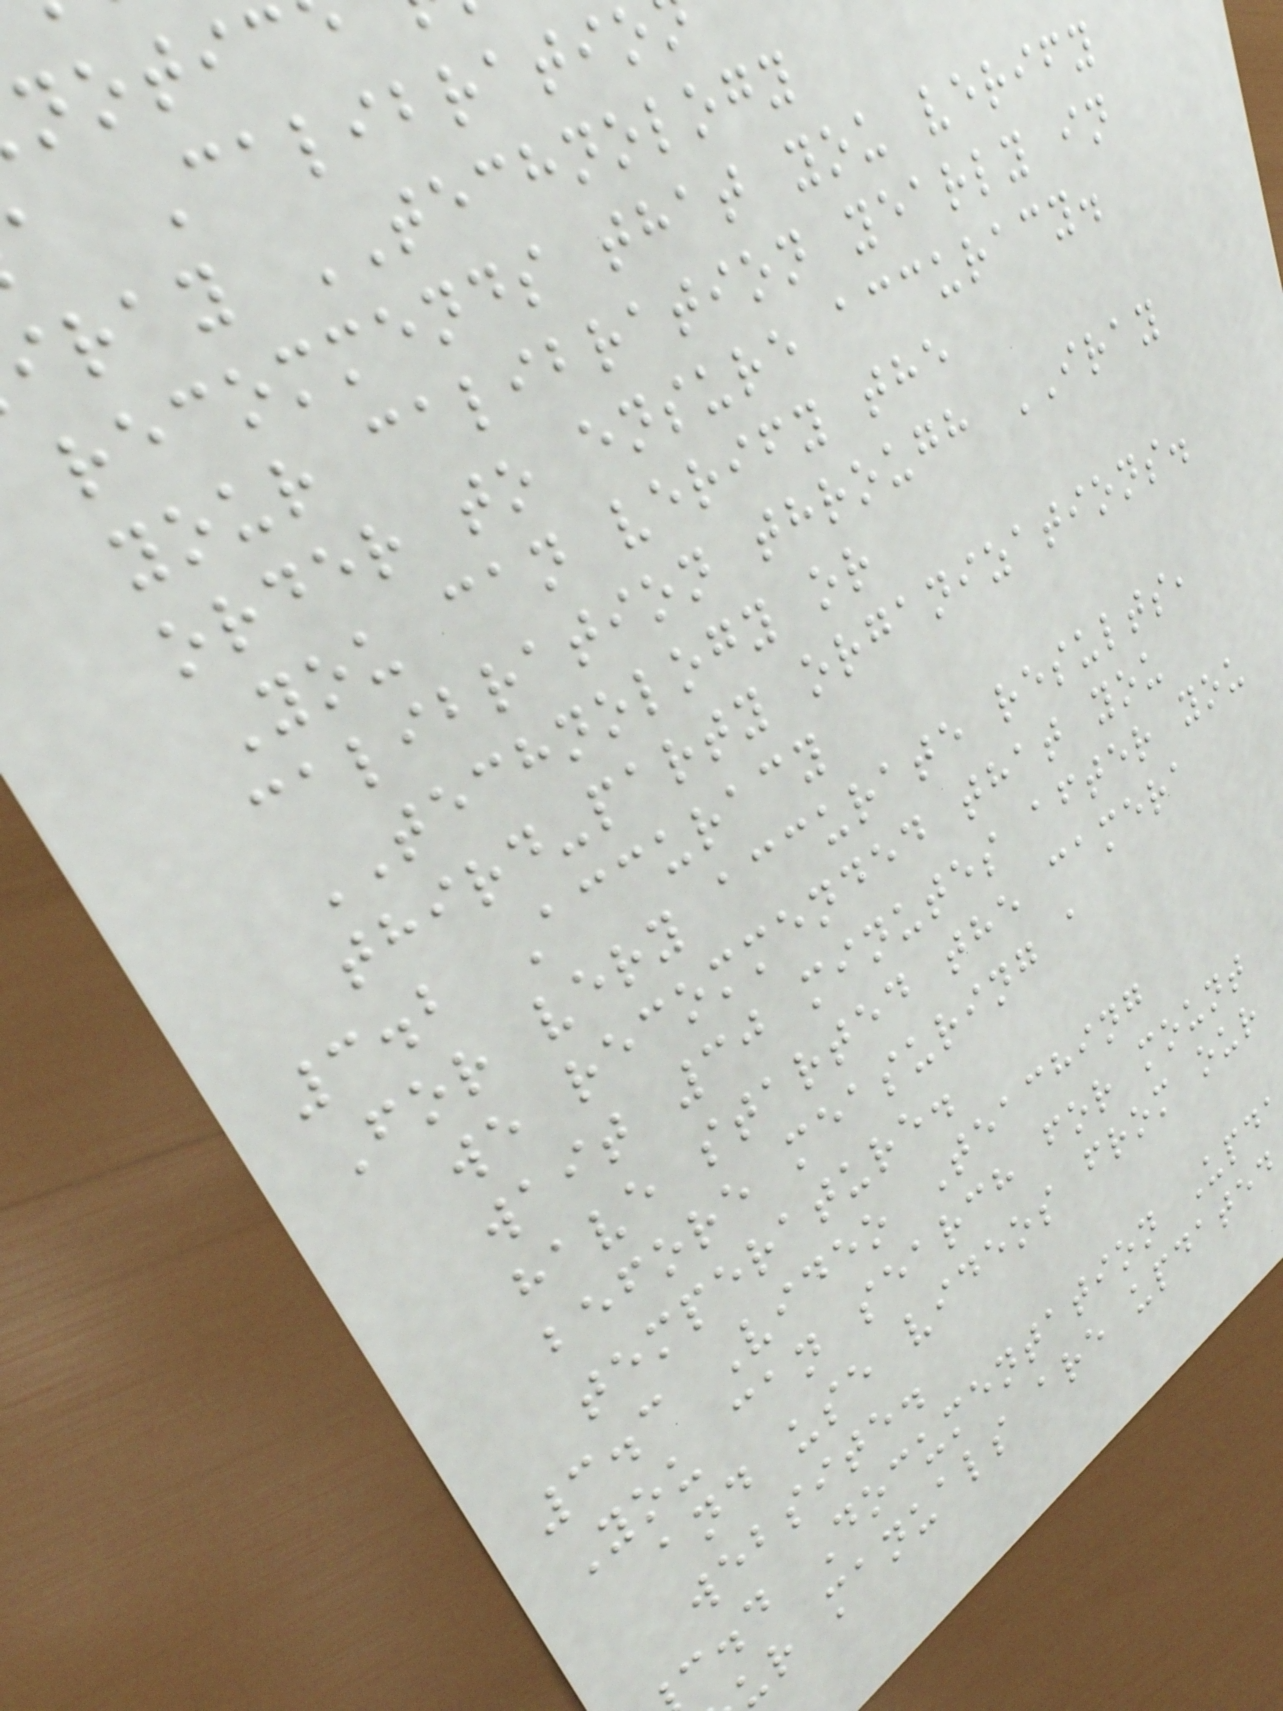a Calibratio
iray TECHNOLOGY
recommends that you verify
your calibration yearly in
order to ensure accuracy.
You can verify the
calibration through IRAY
TECHNOLOGY or
third-party organizations.
3.2 Accuracy
For very accurate results,
we recommended that you
wait 30 minutes after you
have started the camera
before measuring a
temperature.
3.3 Video Teaching
You can search for mount
and use videos from our
website.
c.d Documentation Upd
ur manuals are updated
